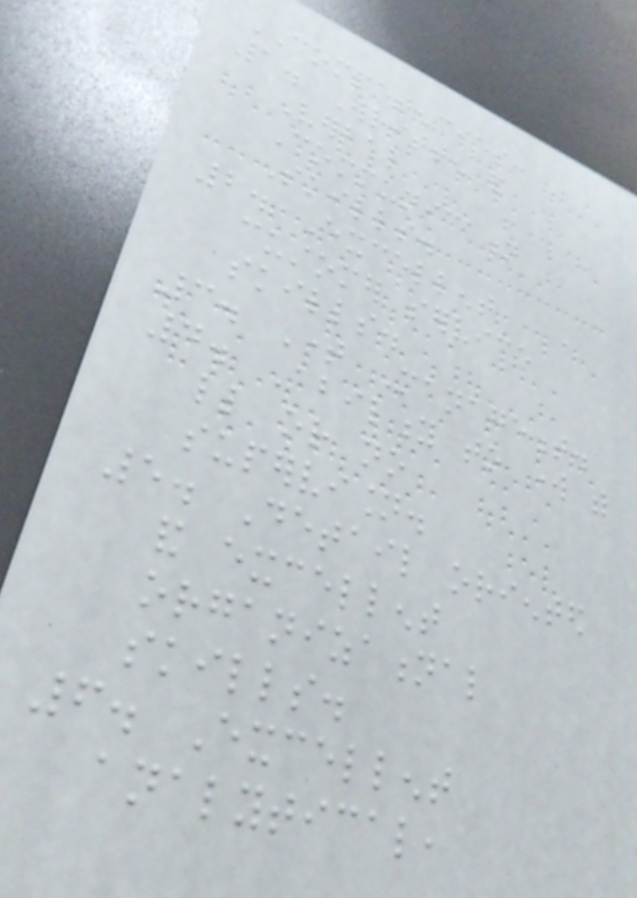COMPETENCIES:
1. Written and
Verbal
Communication
Skills.
2. Excellent
customer service
skills.
3. Time Management.
4. Ability to work with
little or no
supervision.
5. Detail oriented
and excellent
organizational
skills.
6. Excellent
analytical,
